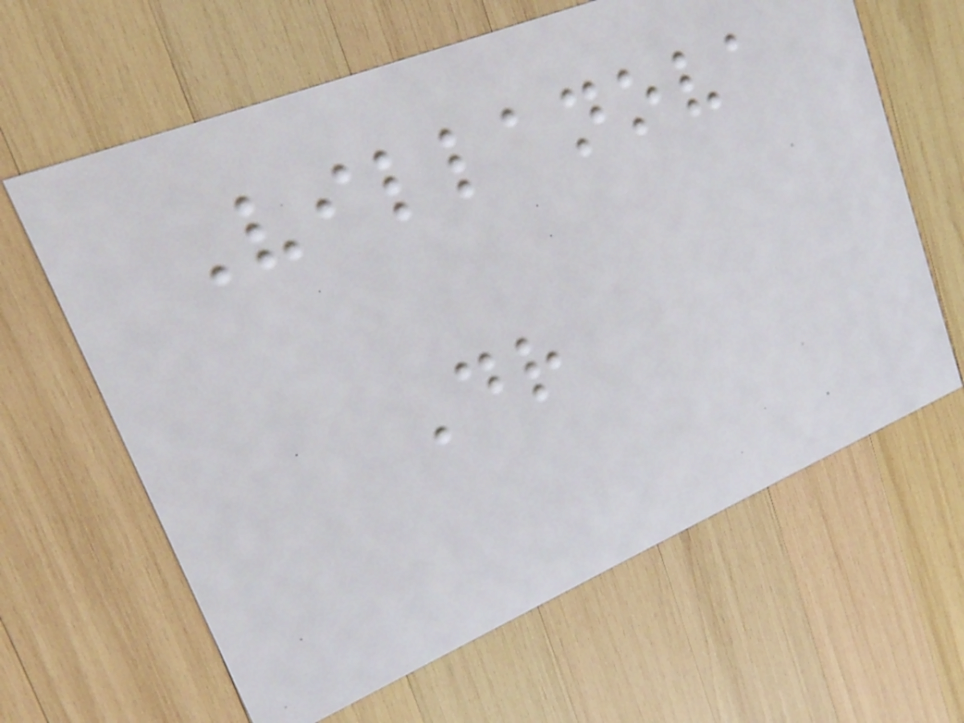Villanova
Dr
